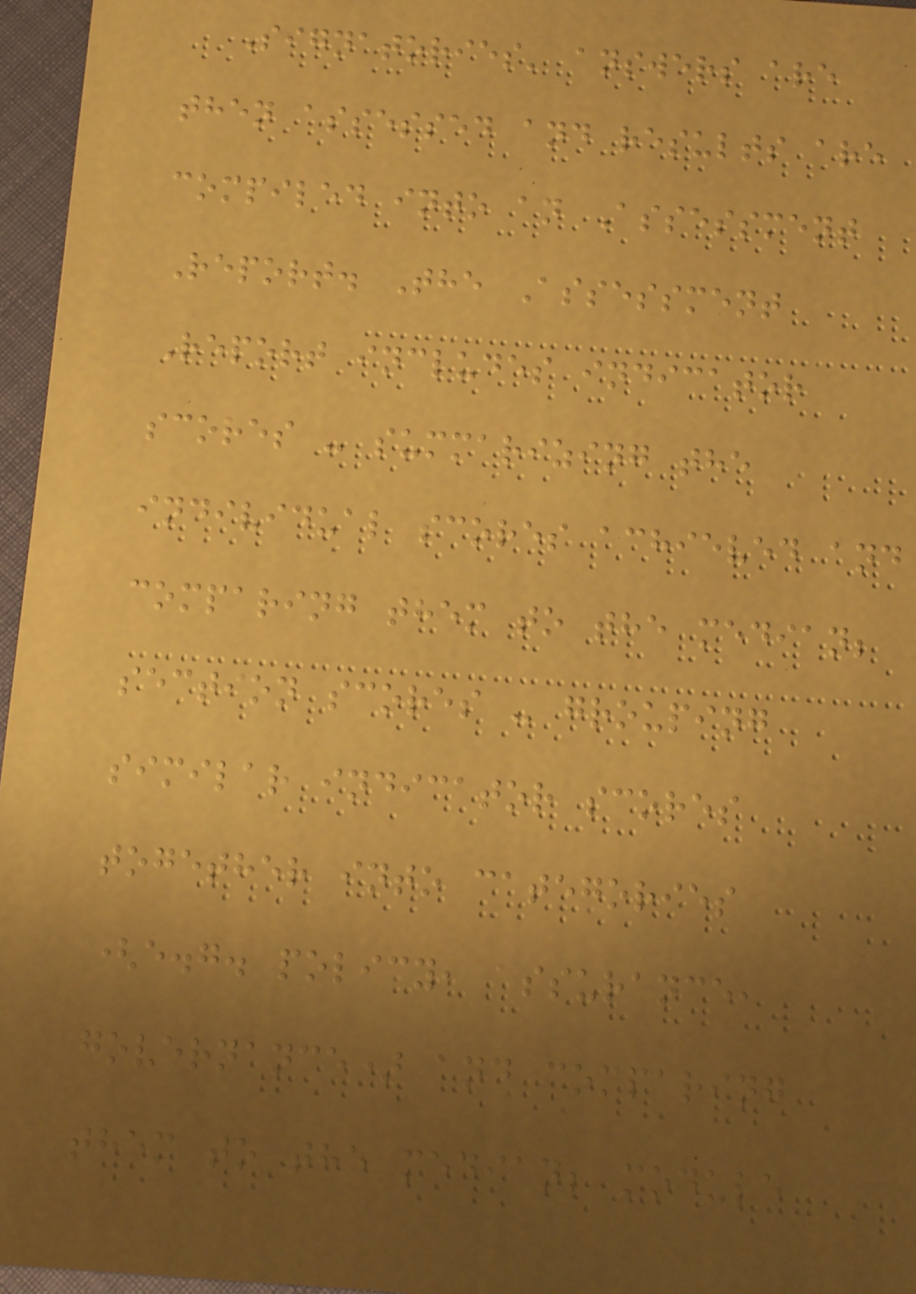Signatories' answers are
then assessed and results are
compiled into an Assessment
Report. The Assessment
Report includes indicator
scores - summarizing the
individual scores achieved and
comparing them to the median;
section scores - grouping
similar indicator scores
together into categories
(e.g. policy, assurance,
governance) and comparing
them to the median; module
